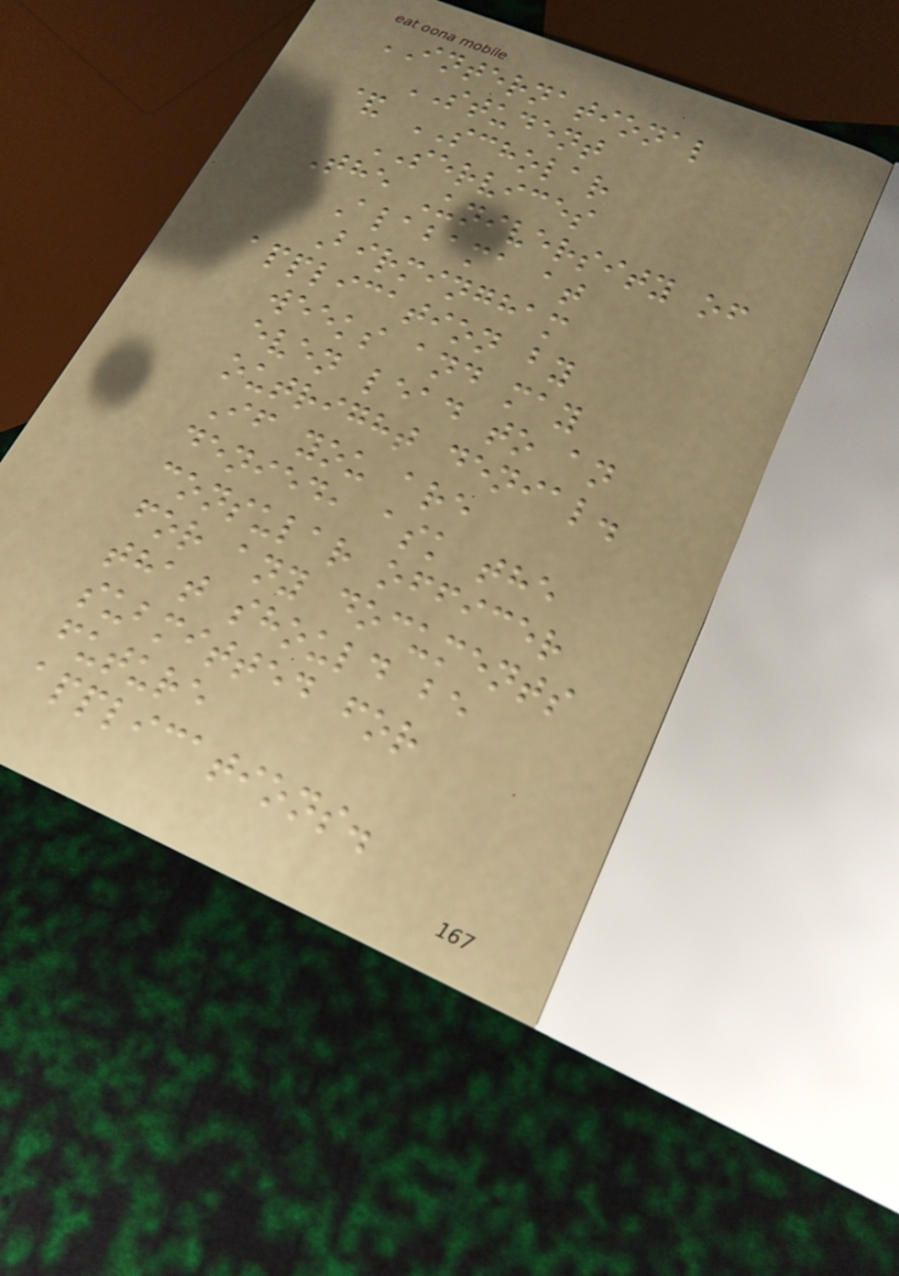INTERNATIONAL
STUDENT
& SCHOLAR
SERVICES
The University of
Alabama at
Birmingham
application by
weeks and may
even lead to an
outright denial.
If you are
denied, ask the
consular officer
for any documents
that should be
submitted for
future
applications.
